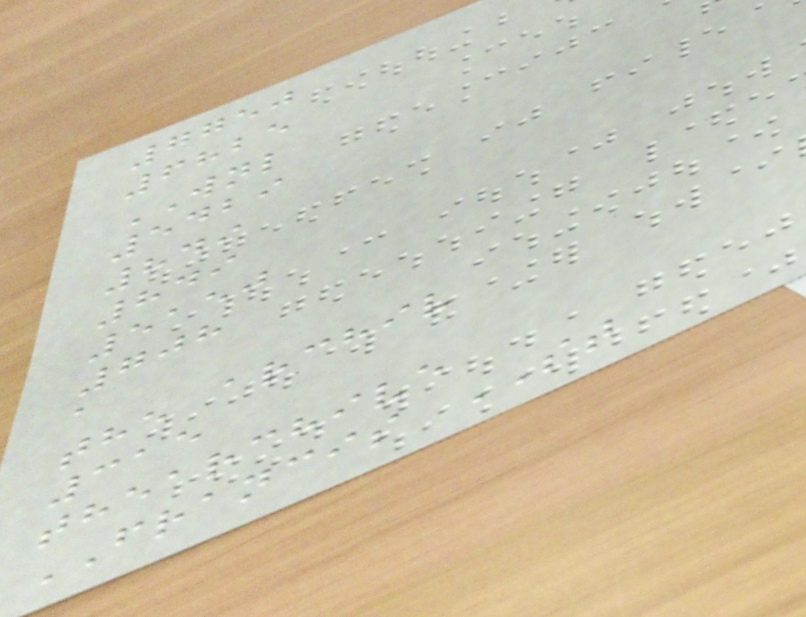7750
6825
WNL
5429
849
849
5150
708
a
the archiv
315
thearchive
FRANCIS ST
